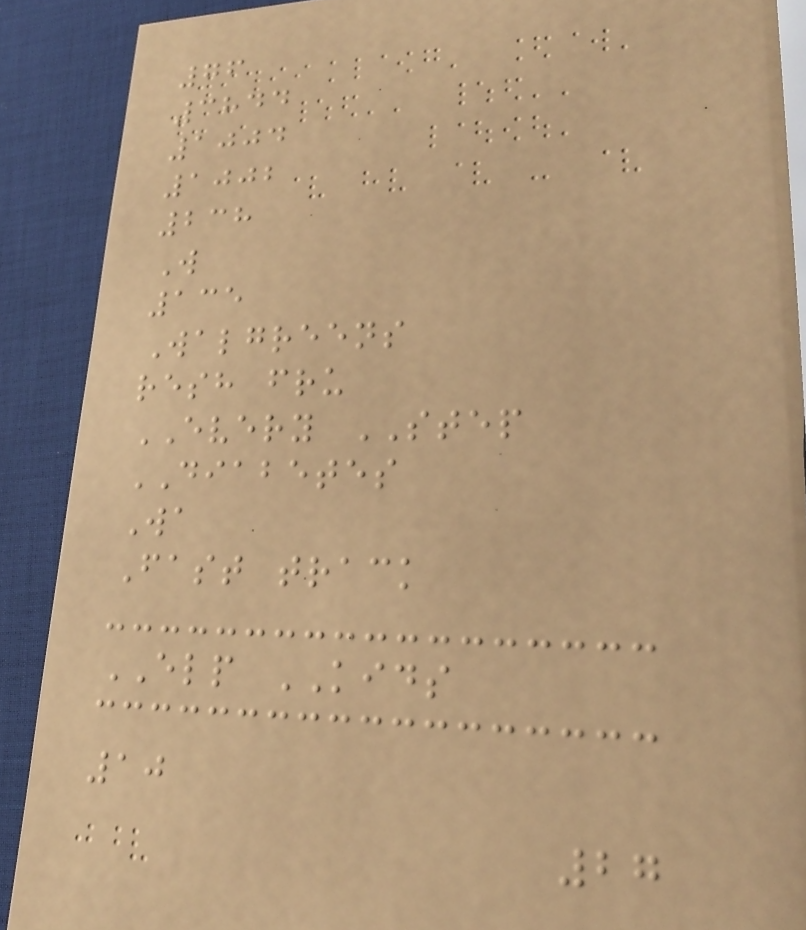76
3844
1004
1002
238
W
135
Walgreens
resh fru
EVERY STEP
DIABETES
Wa
Fast track
ELP KIDS
10
27
